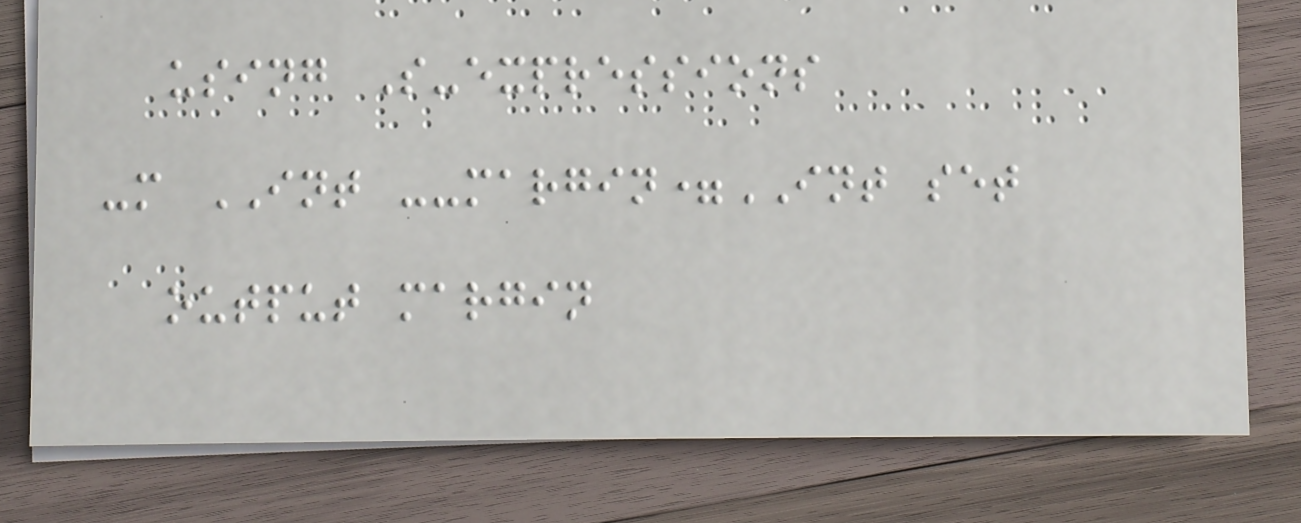using S-expressions
-m INT --margin=INT set
output margin
